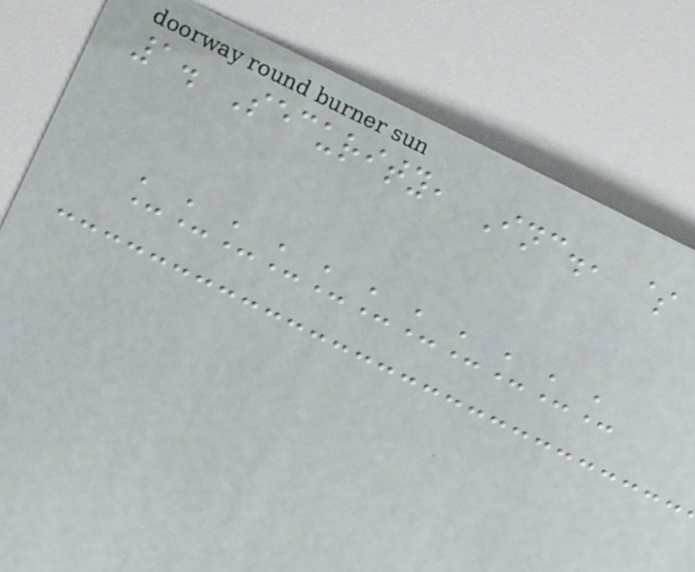1. Security, Inc., $
___________
